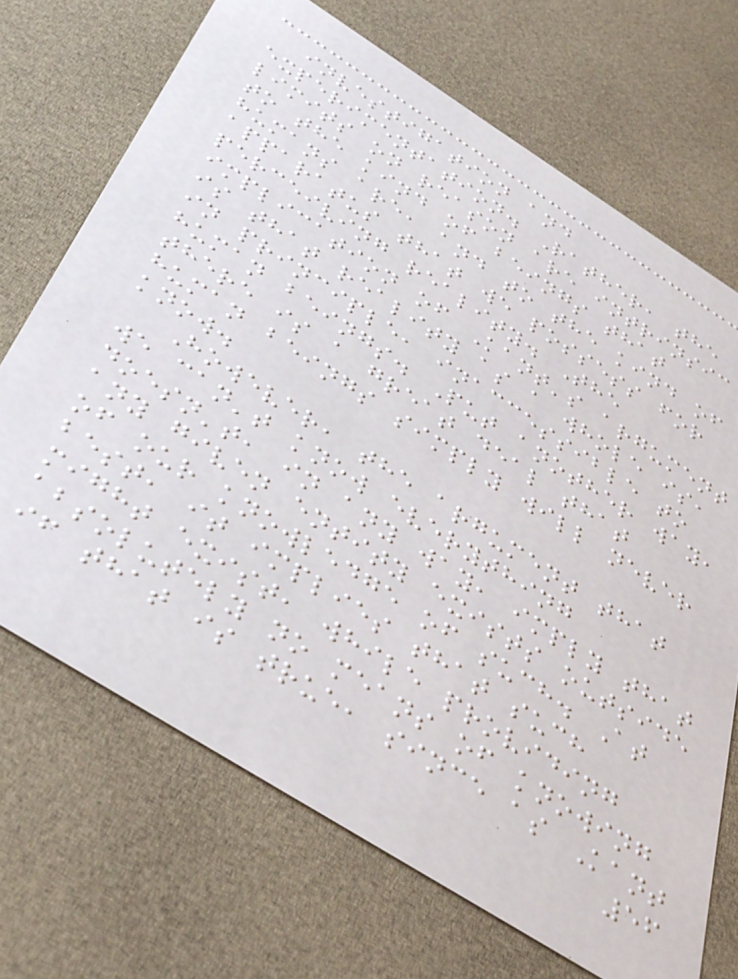investigation and
experimentation. Rather, the
limits on reason are intrinsic
to the kind of beings that
humans are, and to the kind of
apparatus that we possess for
perceiving reality. The
implication of Kant's argument
is that reality as a whole is,
in principle, inaccessible to
human beings. Put another way,
there is a great deal that
human beings simply will never
know.
However, the argument that
we can't know everything
doesn't, in any way, imply that
any given entity exists outside
of our knowledge of such. At
best, it implies that such
might exist, while providing
absolutely no means of knowing
if that is true, since as Kant
56
